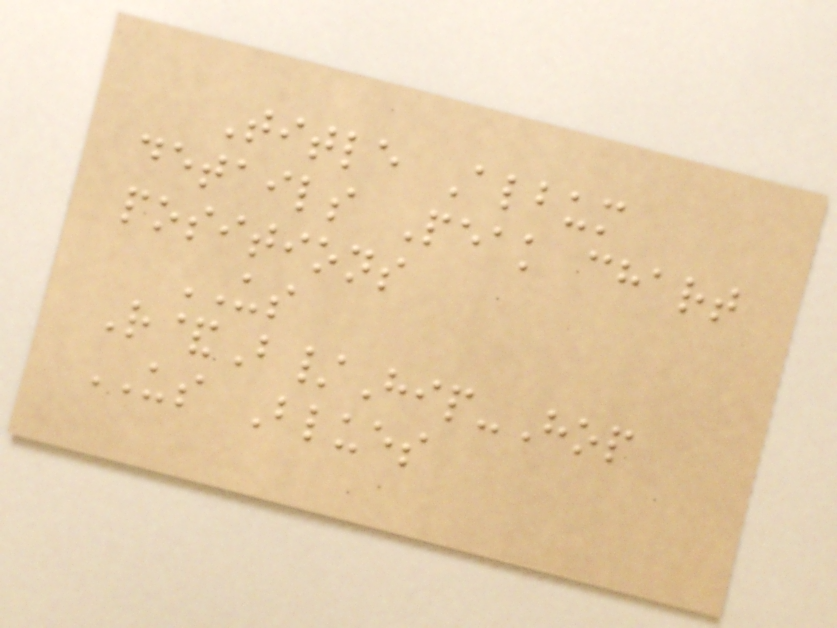Title Album
details Peak chart
positions
US
R&B/Hip-Hop
US Blues
